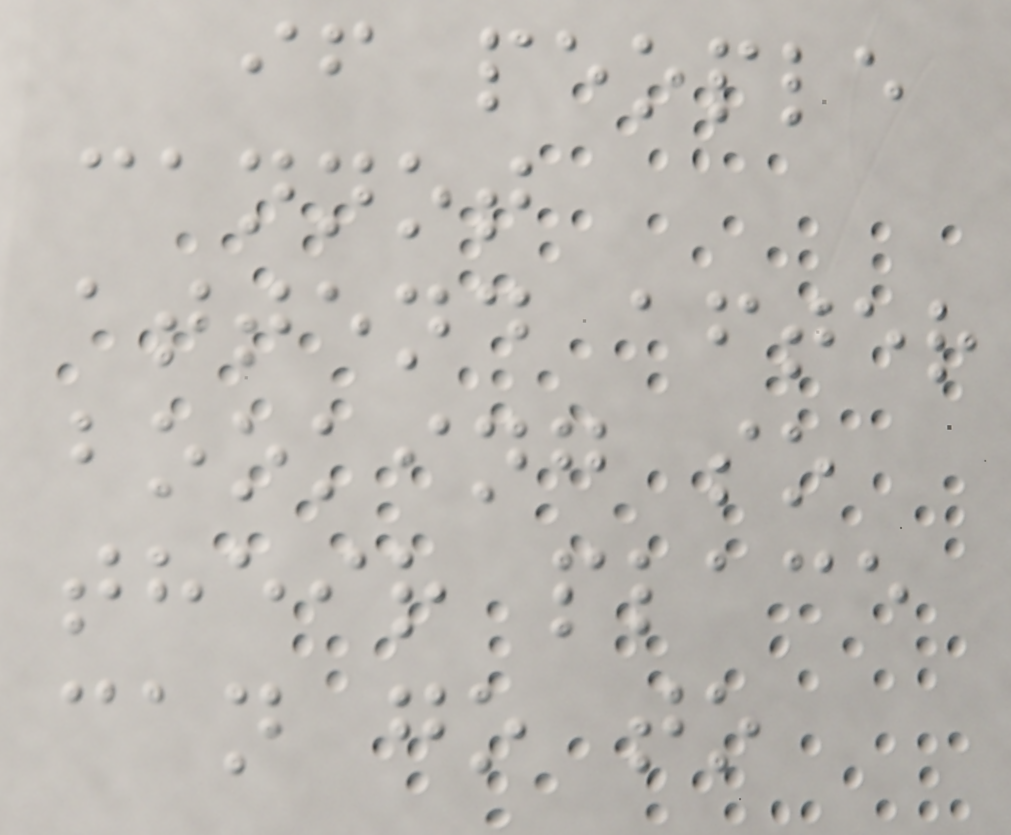if people
cannot
attend after
booking so
their place
can go to
